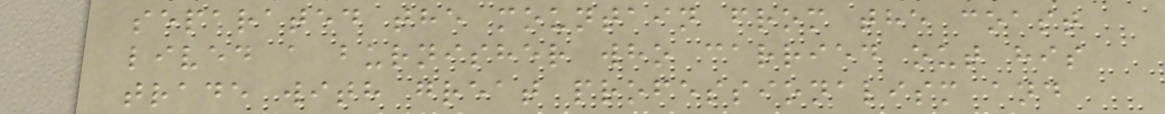separated the mountain from the coast
lived a burnisher who carried out his
trade with great professionalism and
